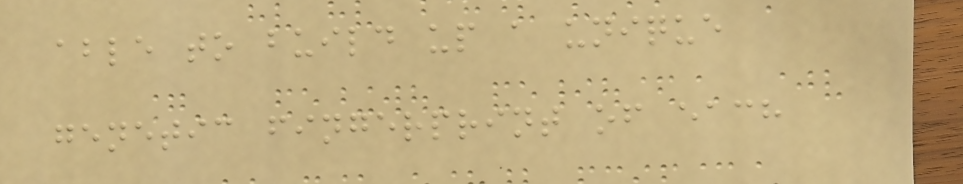able to build up a unique
genetic fingerprint of each
